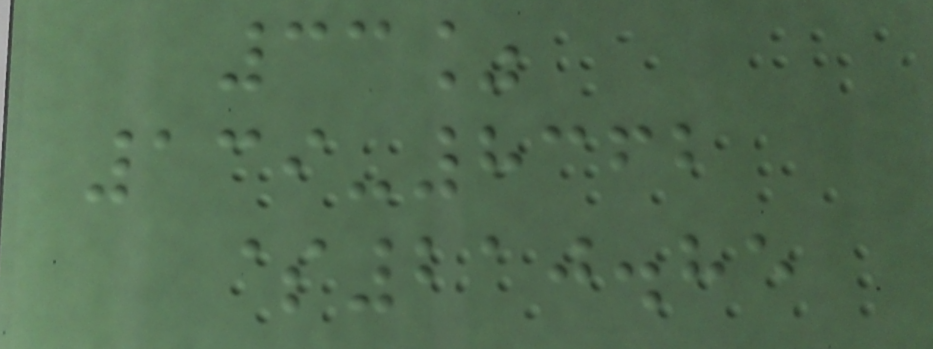33%
139-8362
$210.85
